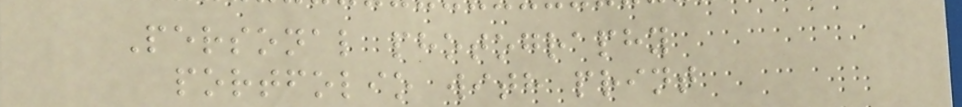Personal photography
portfolio with print
